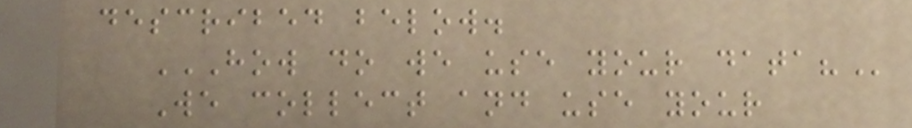described below.
HOW DO WE USE YOUR DATA?
We collect and use your
